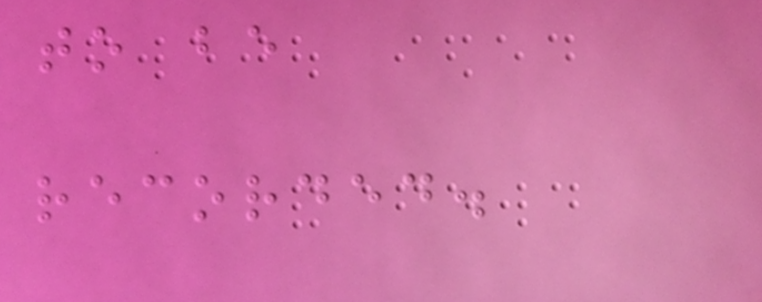to be
recorded.
